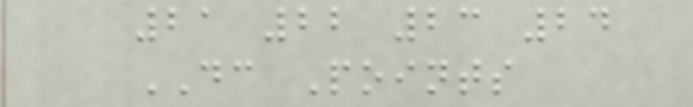21 22 23 24
DC Points
